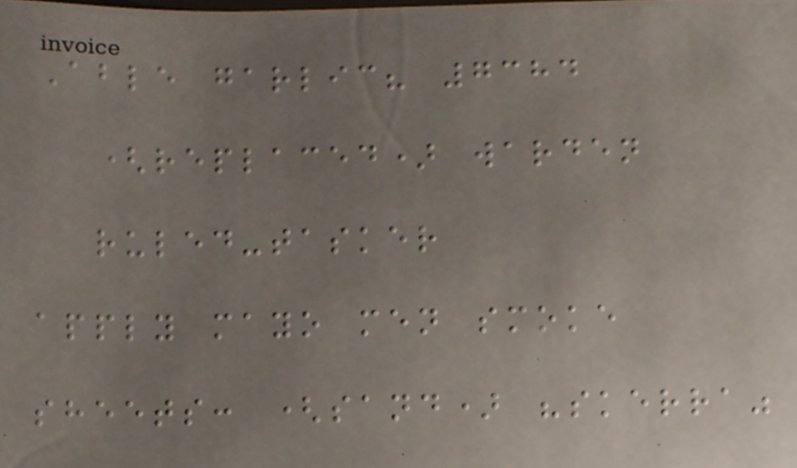Able garlic? 7384
(replaced) warden
ruled-tasker
apply mayo men smoke
sheets: (sand) "skerra"
